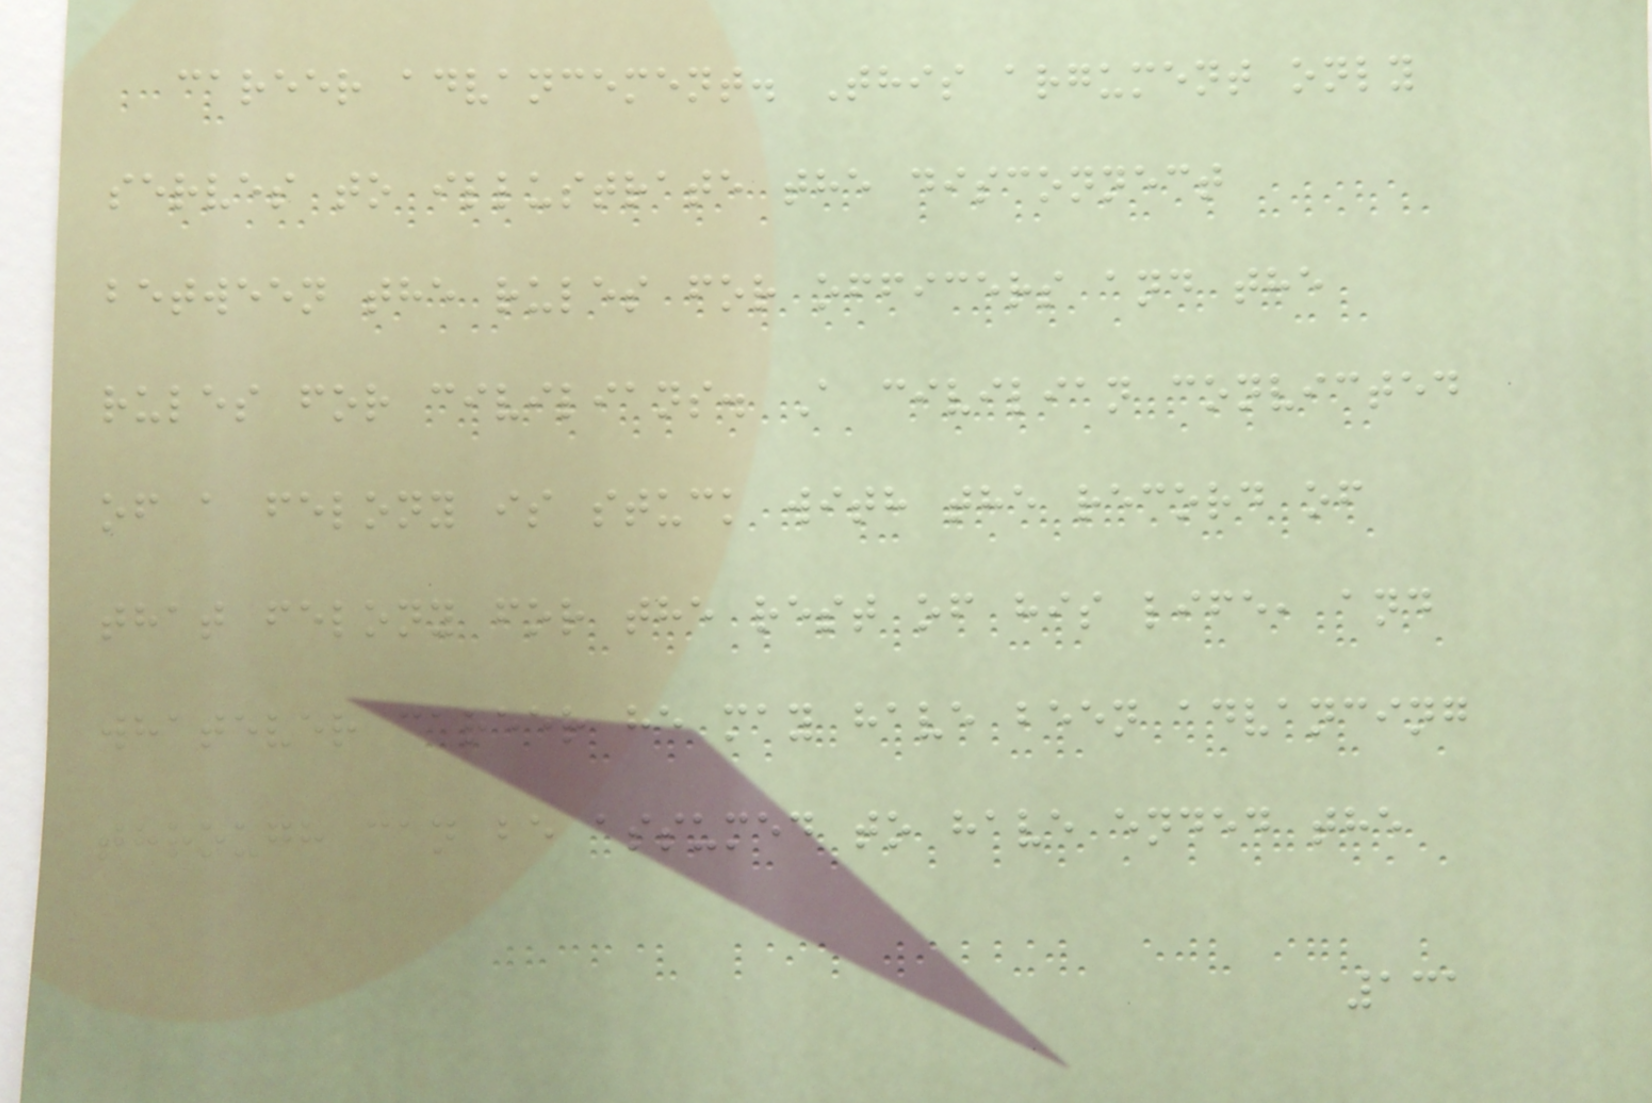career advancement. This argument only
serves to illustrate the disconnect
between the rules for officers and the
rules for civilians. A civilian convicted
of a felony is stuck with the record of
that felony for the rest of his life, and
whatever career he may have been advancing
through can be assumed to have ended the
131
